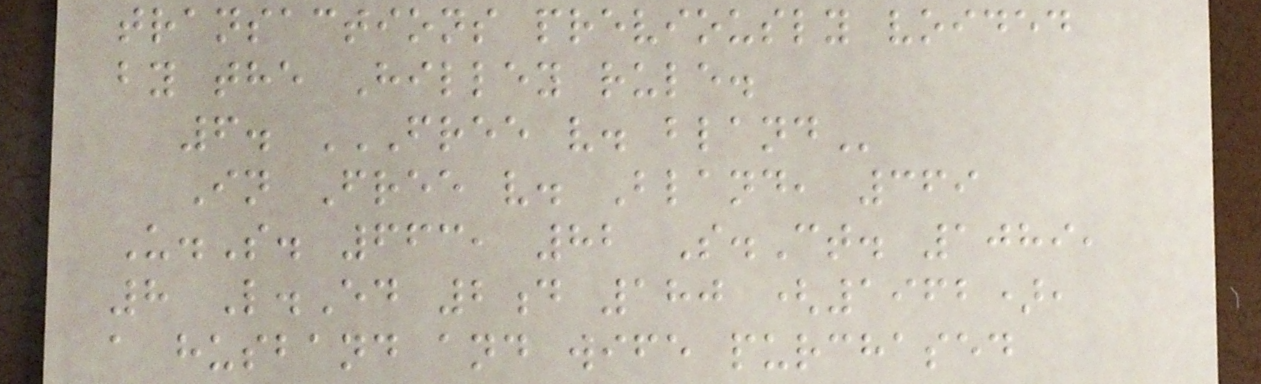transactions previously voided
by the Hilley rule.
6. FREE V. BLAND
In Free v. Bland, 369
U.S. 663, 82 S.Ct. 1089,
8 L.Ed 2d 180 (1962),
a husband and wife purchased
